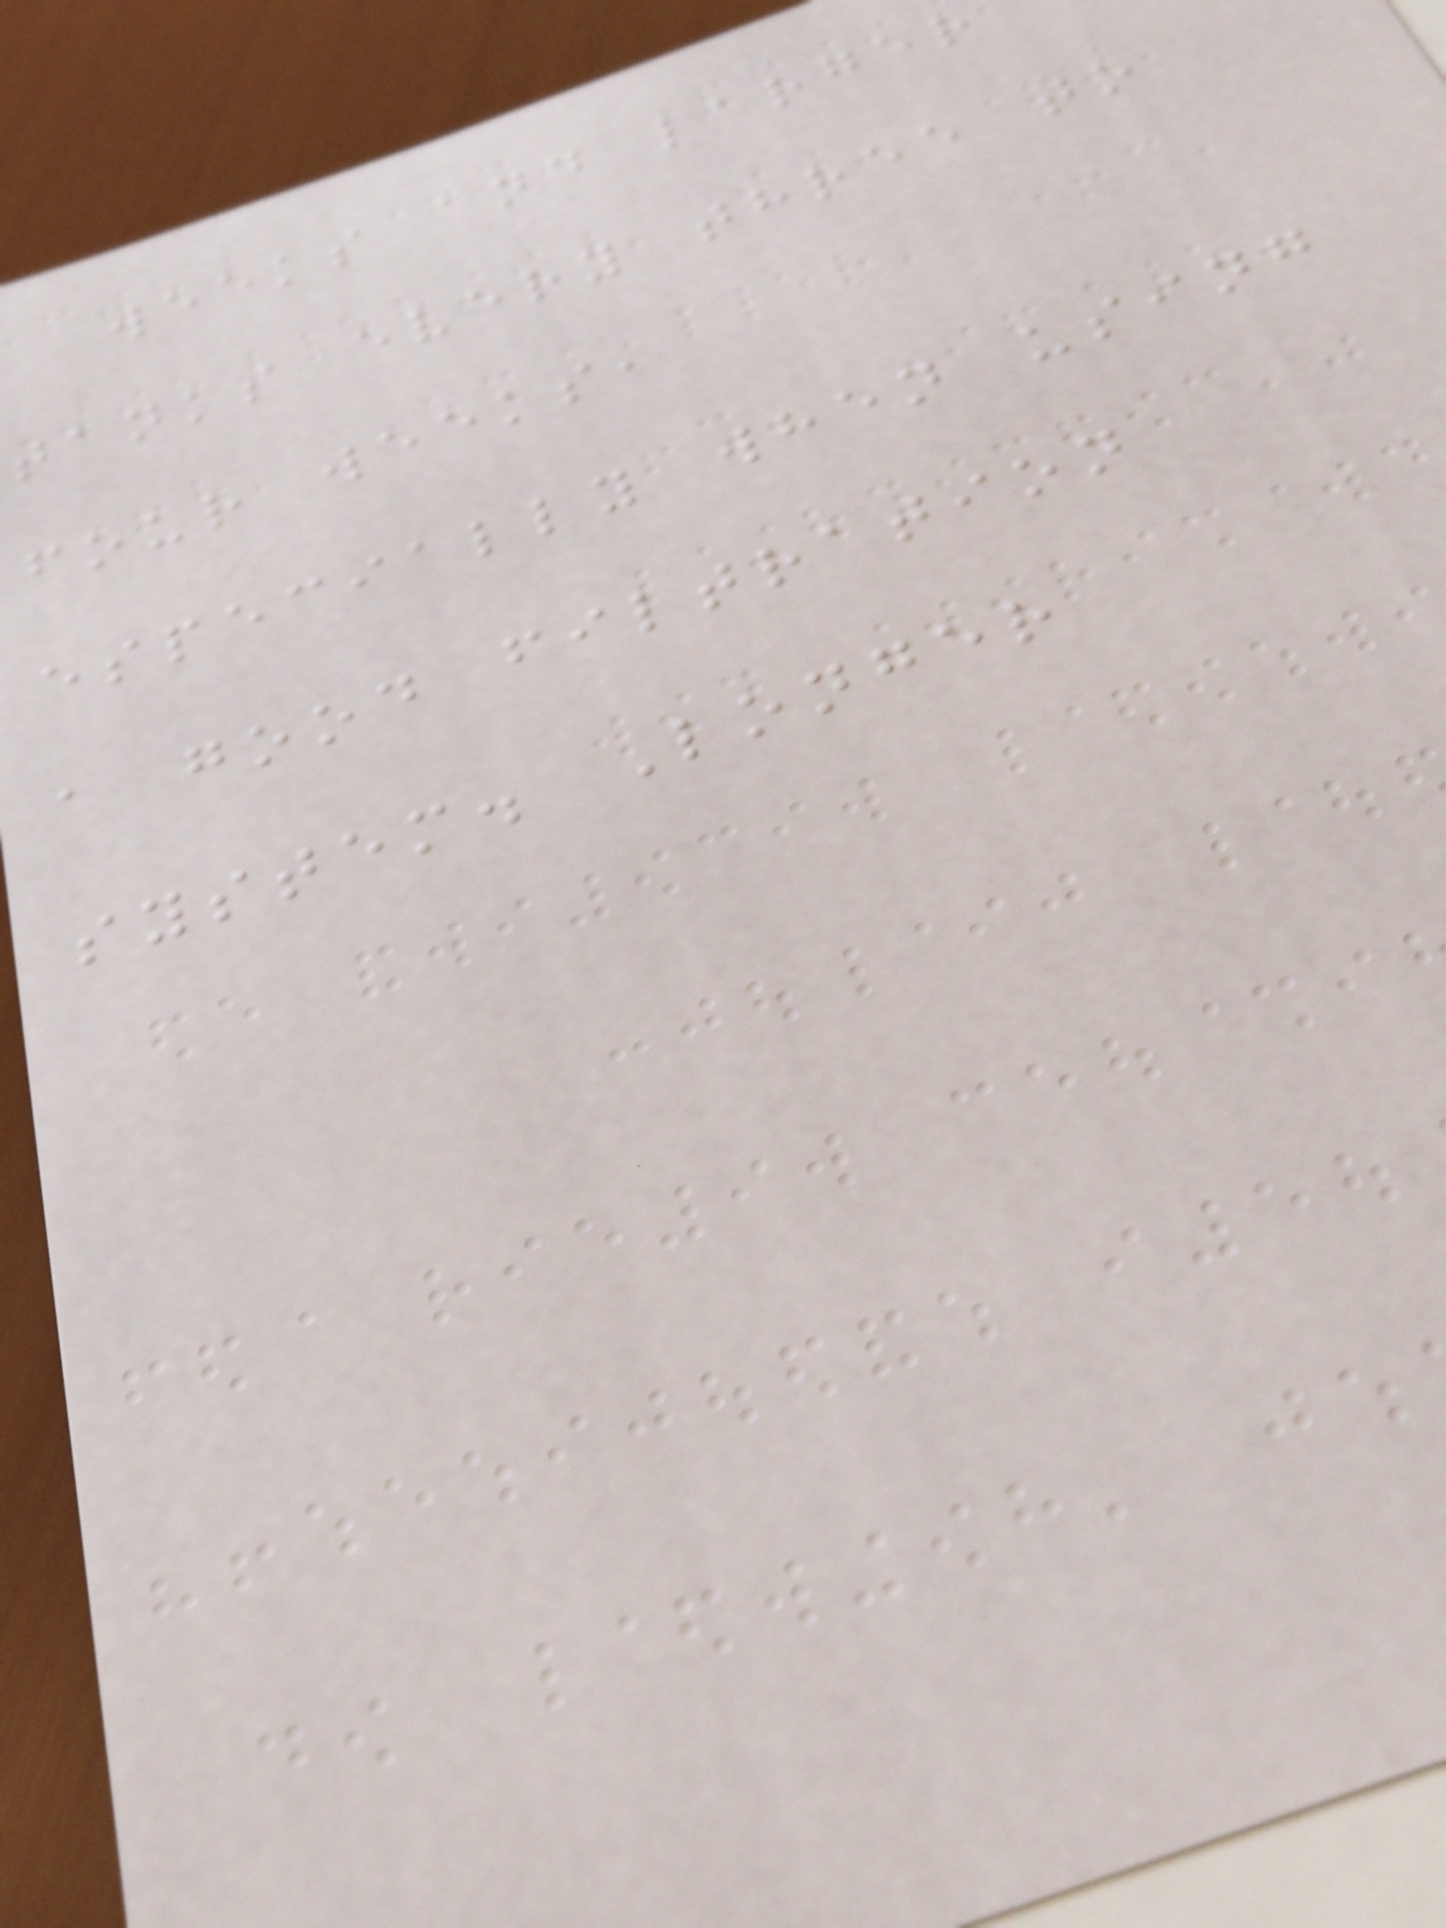weeks and larger
tanks every three to
four weeks,
especially when using
a good filtration
system. Longer
